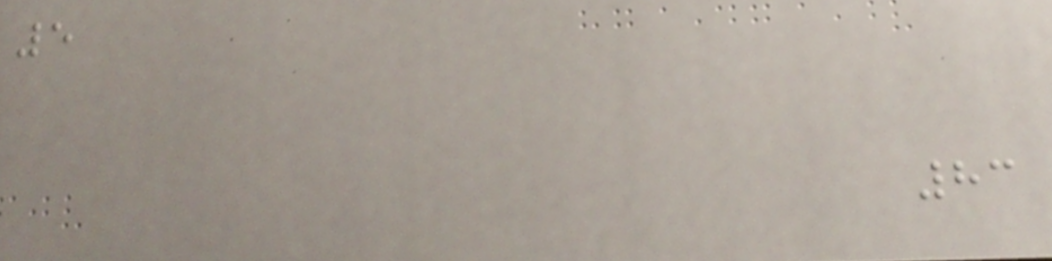5
83
